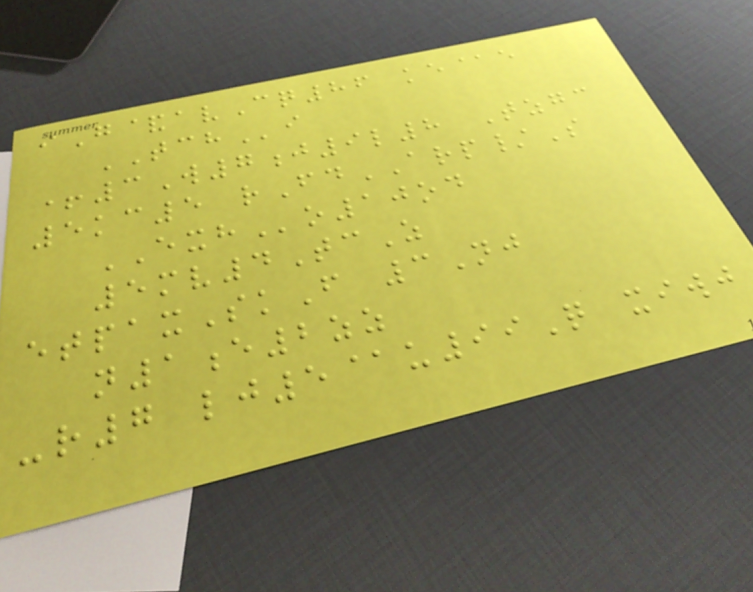iG&avCq86 ke@e
TCHi
+3W7j9l8 Tzgc
5kc5 rFdARP/S
EXHo10od
5mv4TcZ
etpaxSkF 3Nj
n1e2zz
-r7 lj5@u99Q xiwj
